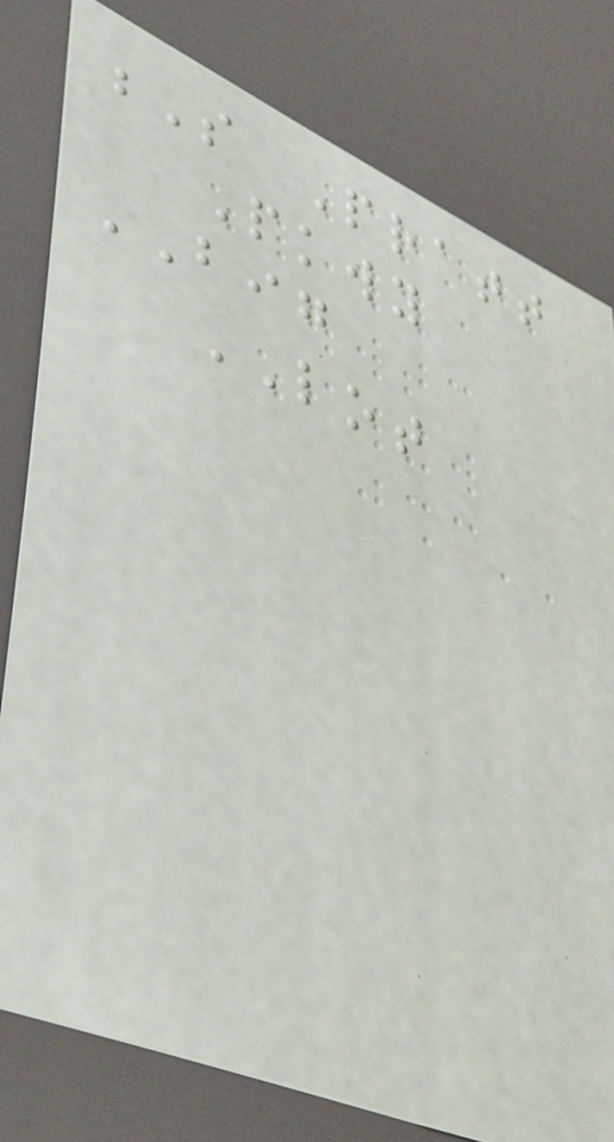S Pratt
Pkwy
BIG
LOT
